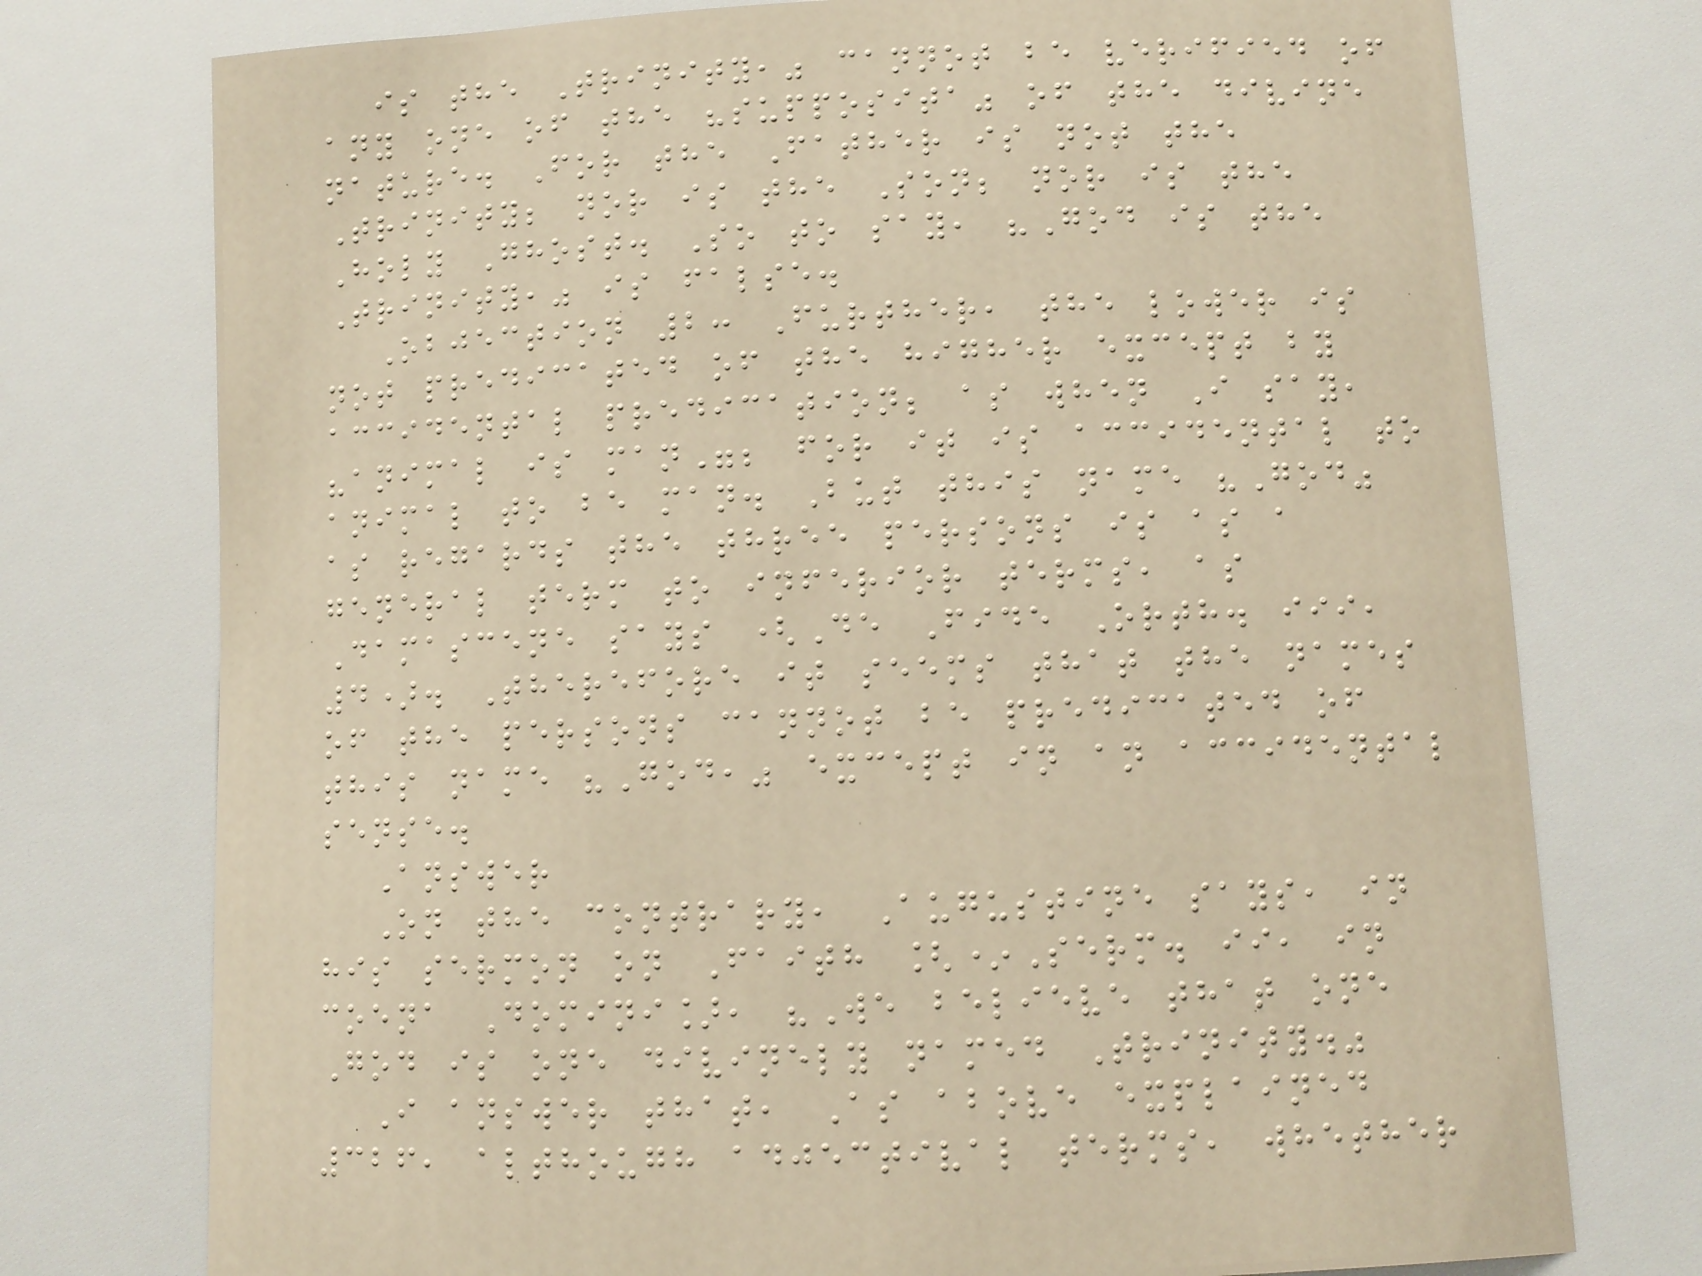is the Trinity," cannot be verified of
any one of the "supposita" of the divine
nature. For the Father is not the
Trinity; nor is the Son; nor is the
Holy Ghost. So to say, "God is the
Trinity," is false.
Objection 2: Further, the lower is
not predicated of the higher except by
accidental predication; as when I say,
"animal is man"; for it is accidental to
animal to be man. But this name "God"
as regards the three persons is as a
general term to inferior terms, as
Damascene says (De Fide Orth. iii,
4). Therefore it seems that the names
of the persons cannot be predicated of
this name "God," except in an accidental
sense.
Answer
On the contrary, Augustine says, in
his sermon on Faith [*Serm. ii, in
coena Domini], "We believe that one
God is one divinely named Trinity."
I answer that, As above explained
326, although adjectival terms, whether
